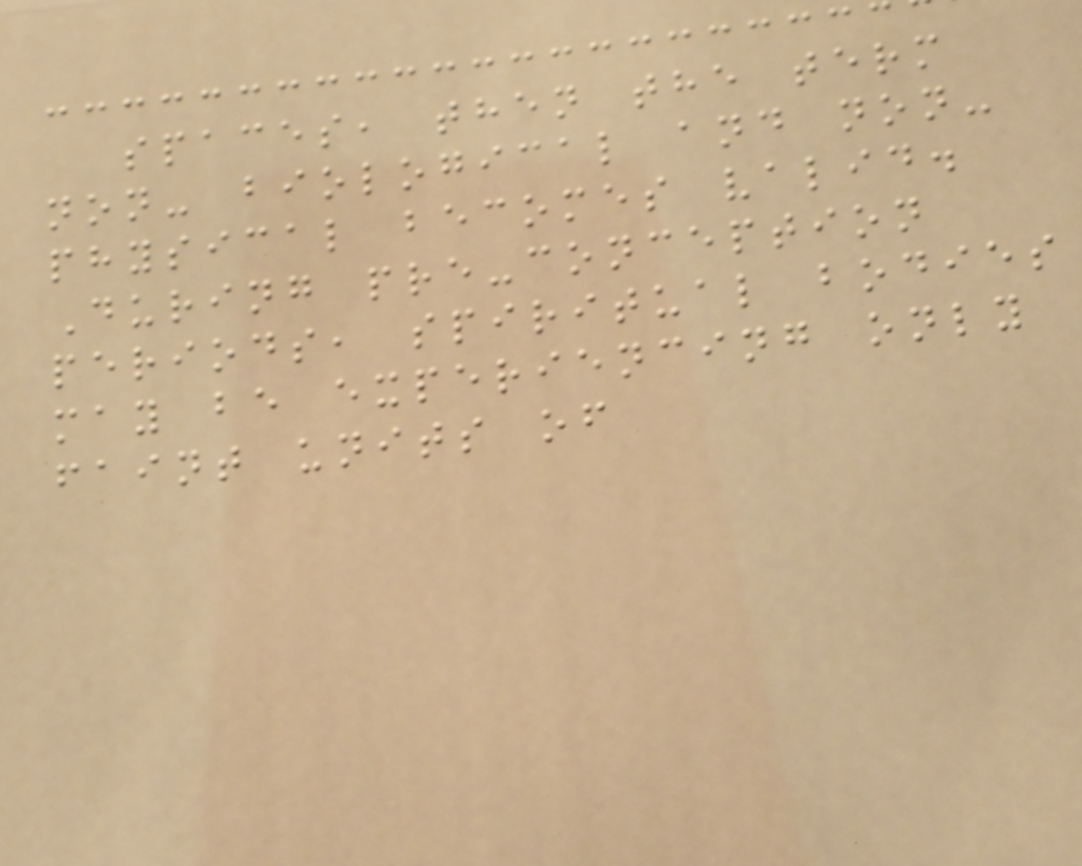spaces, then the term
non- biological and non-
physical becomes valid.
During pre-conception
periods, spiritual bodies
may be experiencing only
faint units of
